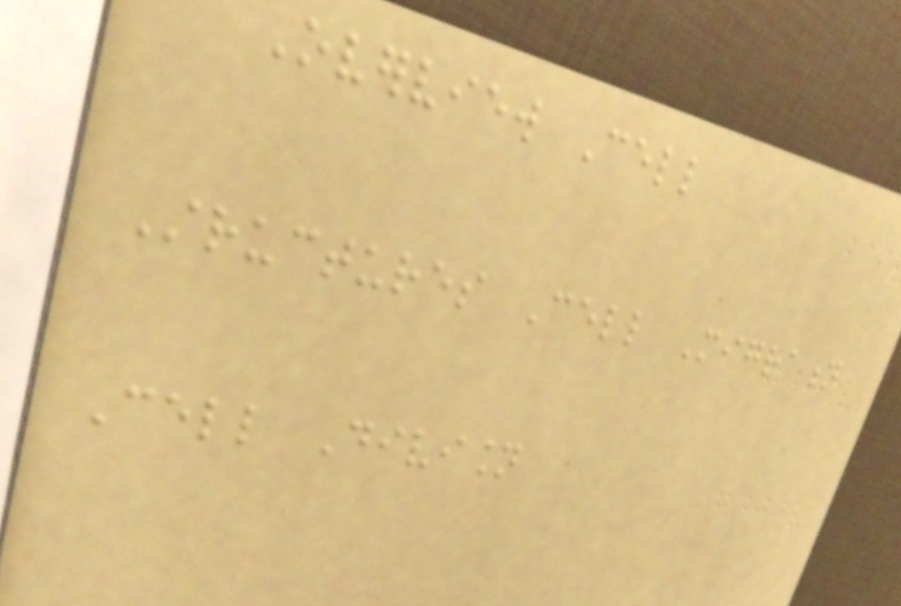Overview Cell
Structures Cell Migration
Cell Division
